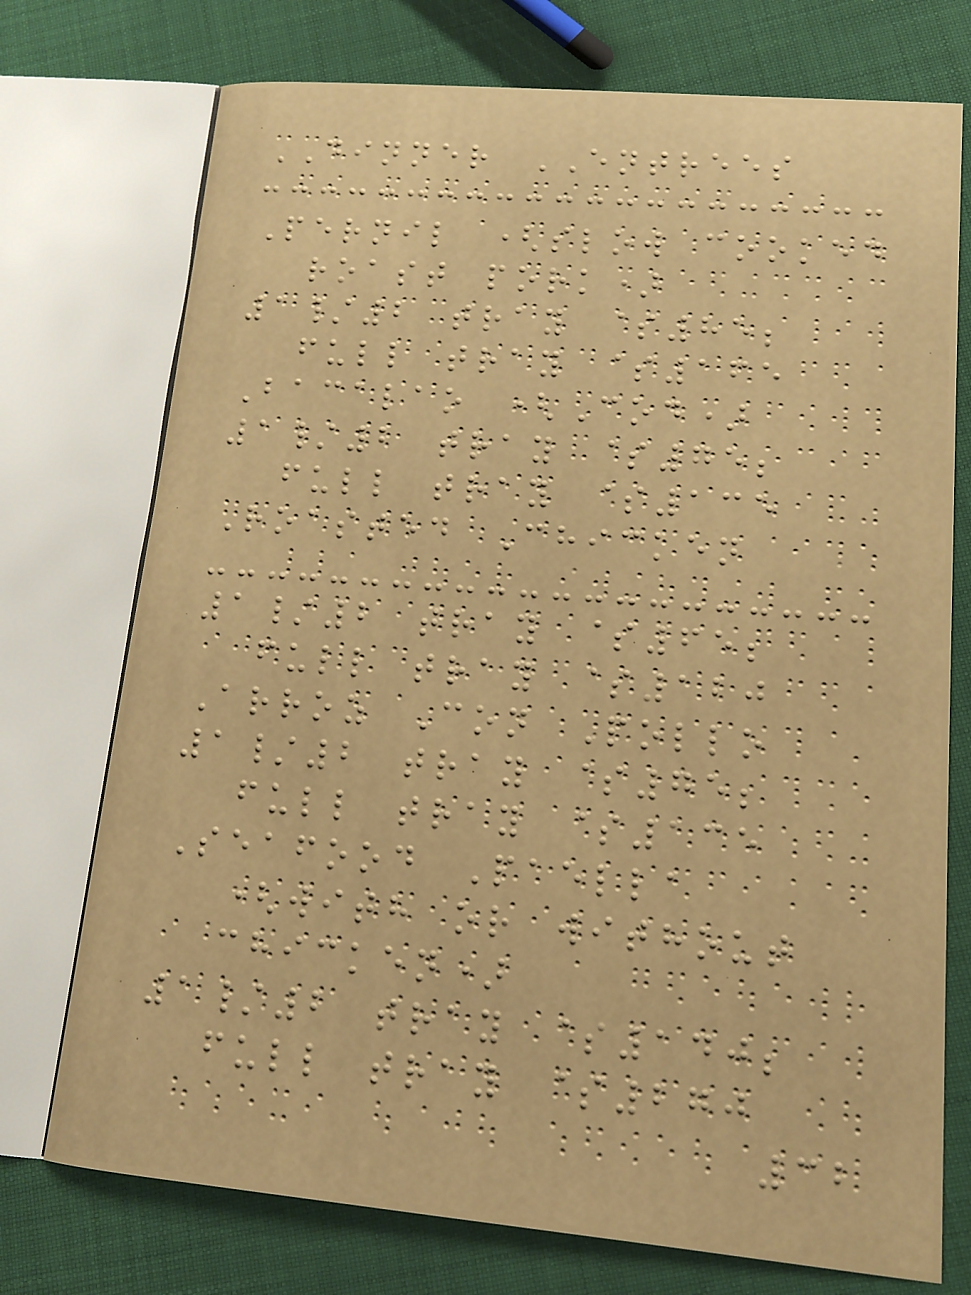DINNER ENTREES
Pernil (slow cooked
roast pork)
1/2 tray $85;
full tray $165
Bacalao (Cod)
1/2 tray $75;
full tray $135
Roasted Chicken
1/2 tray $65;
full tray $120
Arroz Con Pollo
1/2 tray $75;
full tray $135
Seafood Paella
(with or without
chicken)
1/2 tray $140;
full tray $270
32
